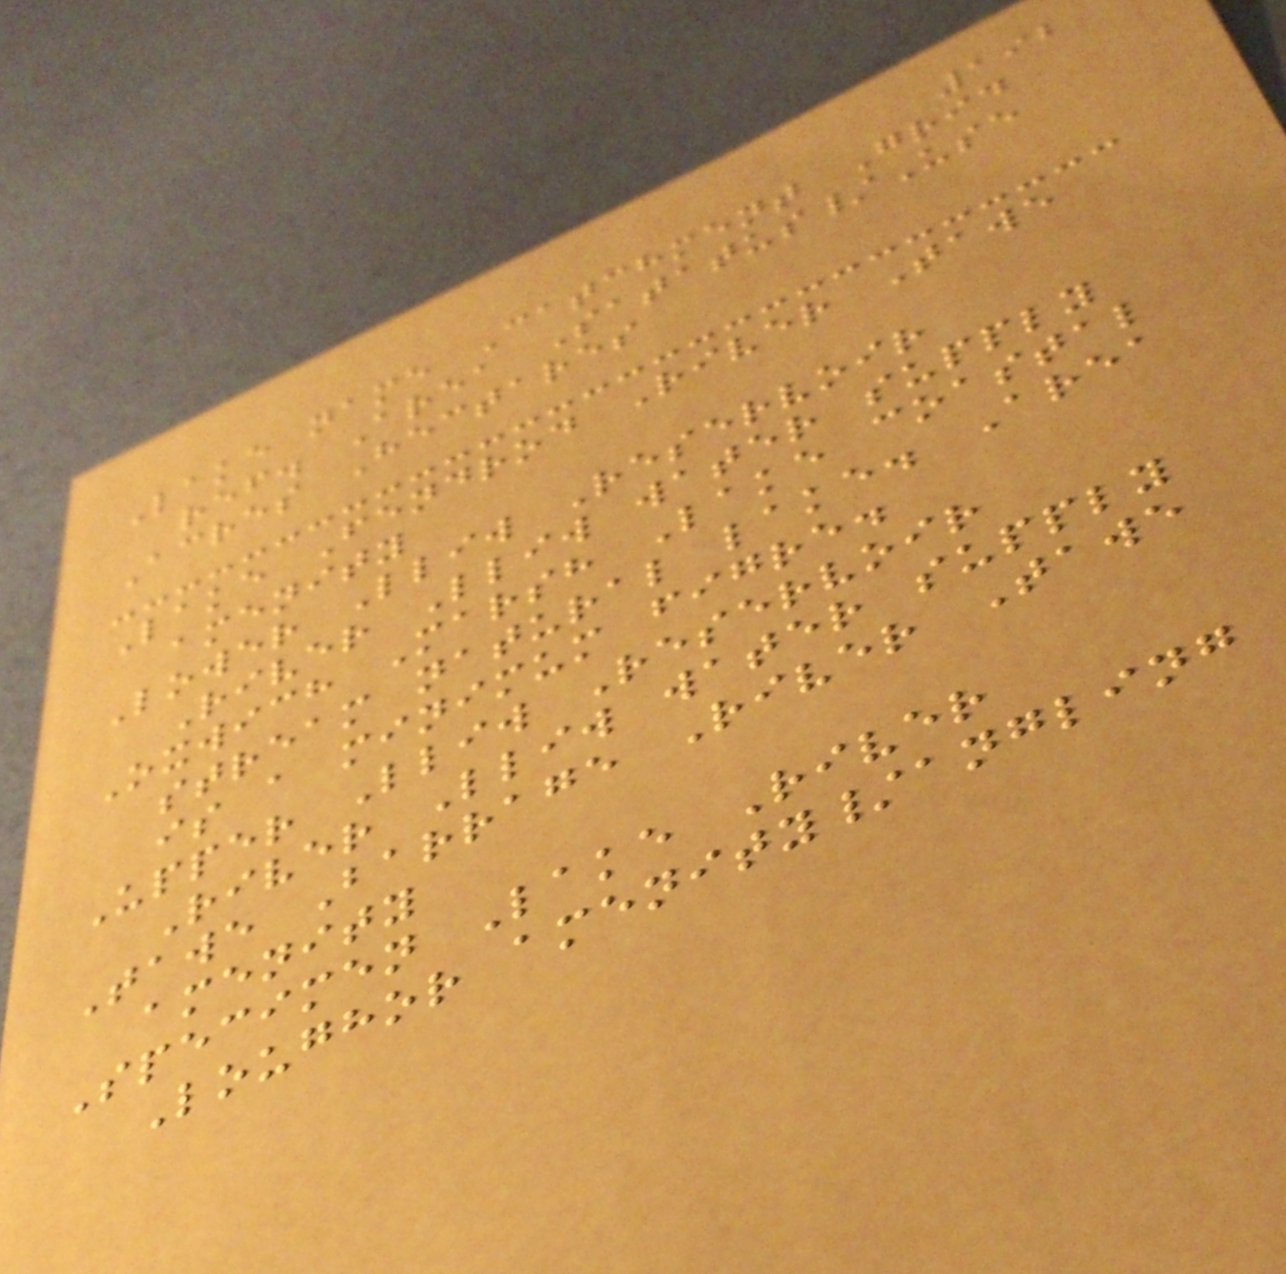192
Lake name Catchment Grid
ref. Area Satatus/Use
Acres Hectares
Lake Fendrod River Tawe
amenity
Lower Lliw Reservoir
River Lliw water supply
Oxwich Marsh Lake coastal
stream natural lake. Area
is a minimum figre.
Upper Lliw Reservoir
River Lliw water supply
Tawe Barrage River Tawe
amenity
Specimen Lake River
Loughor amenity/angling
